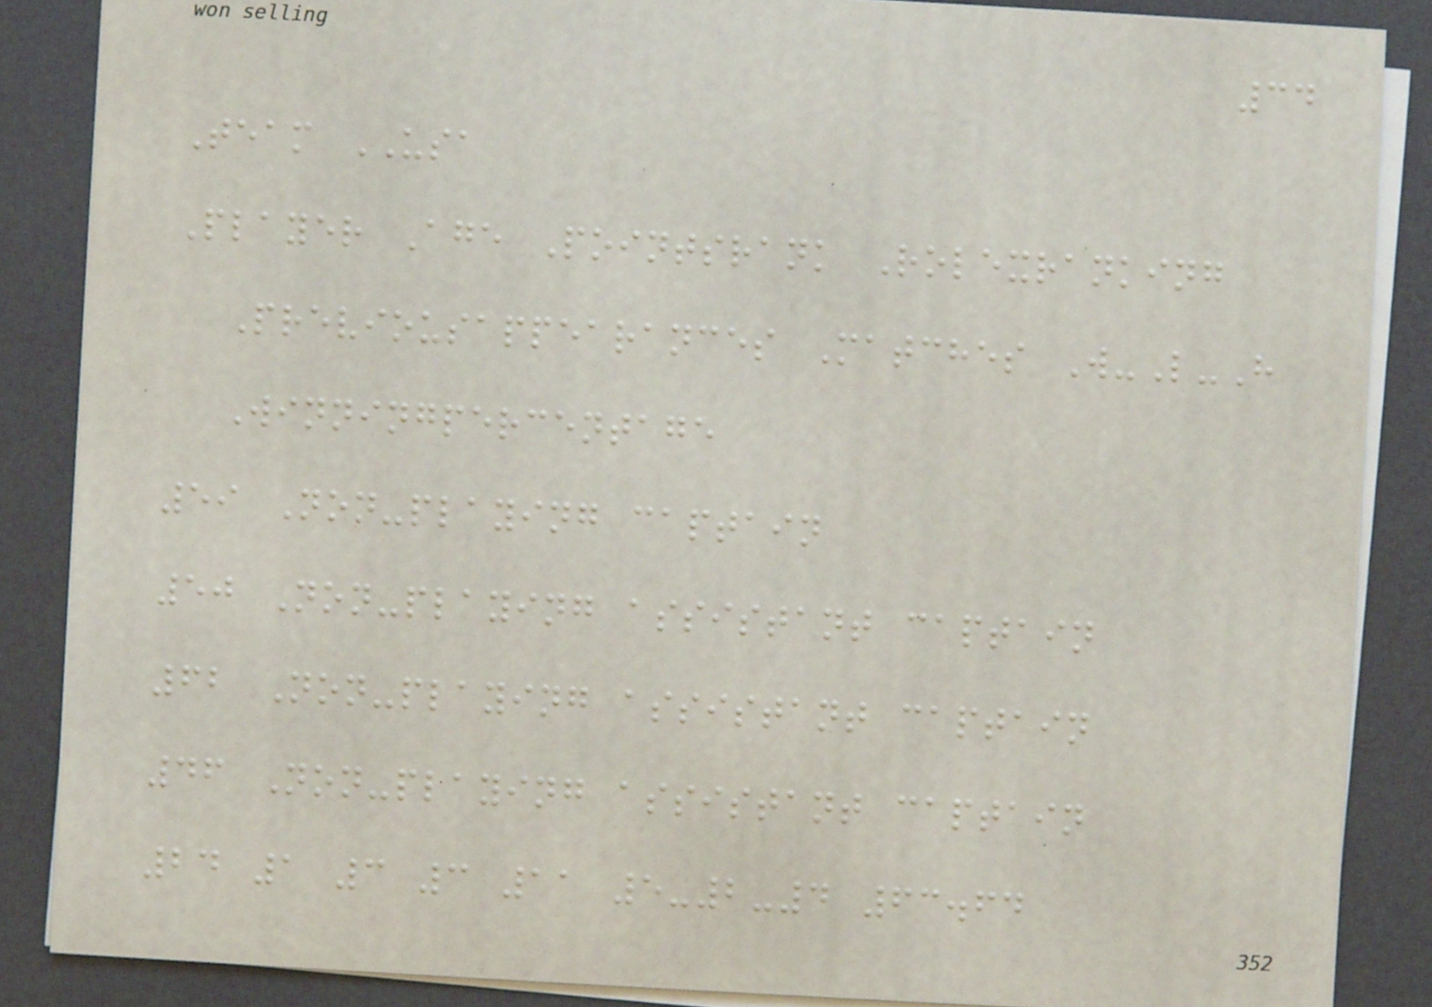34
Team USA
Player Age Pointsrank Rolexranking
Previousappearances Matches W-L-H
Winningpercentage
59 Non-playing captain
50 Non-playing assistant captain
62 Non-playing assistant captain
46 Non-playing assistant captain
24 1 3 3 11 5-2-4 63.64
